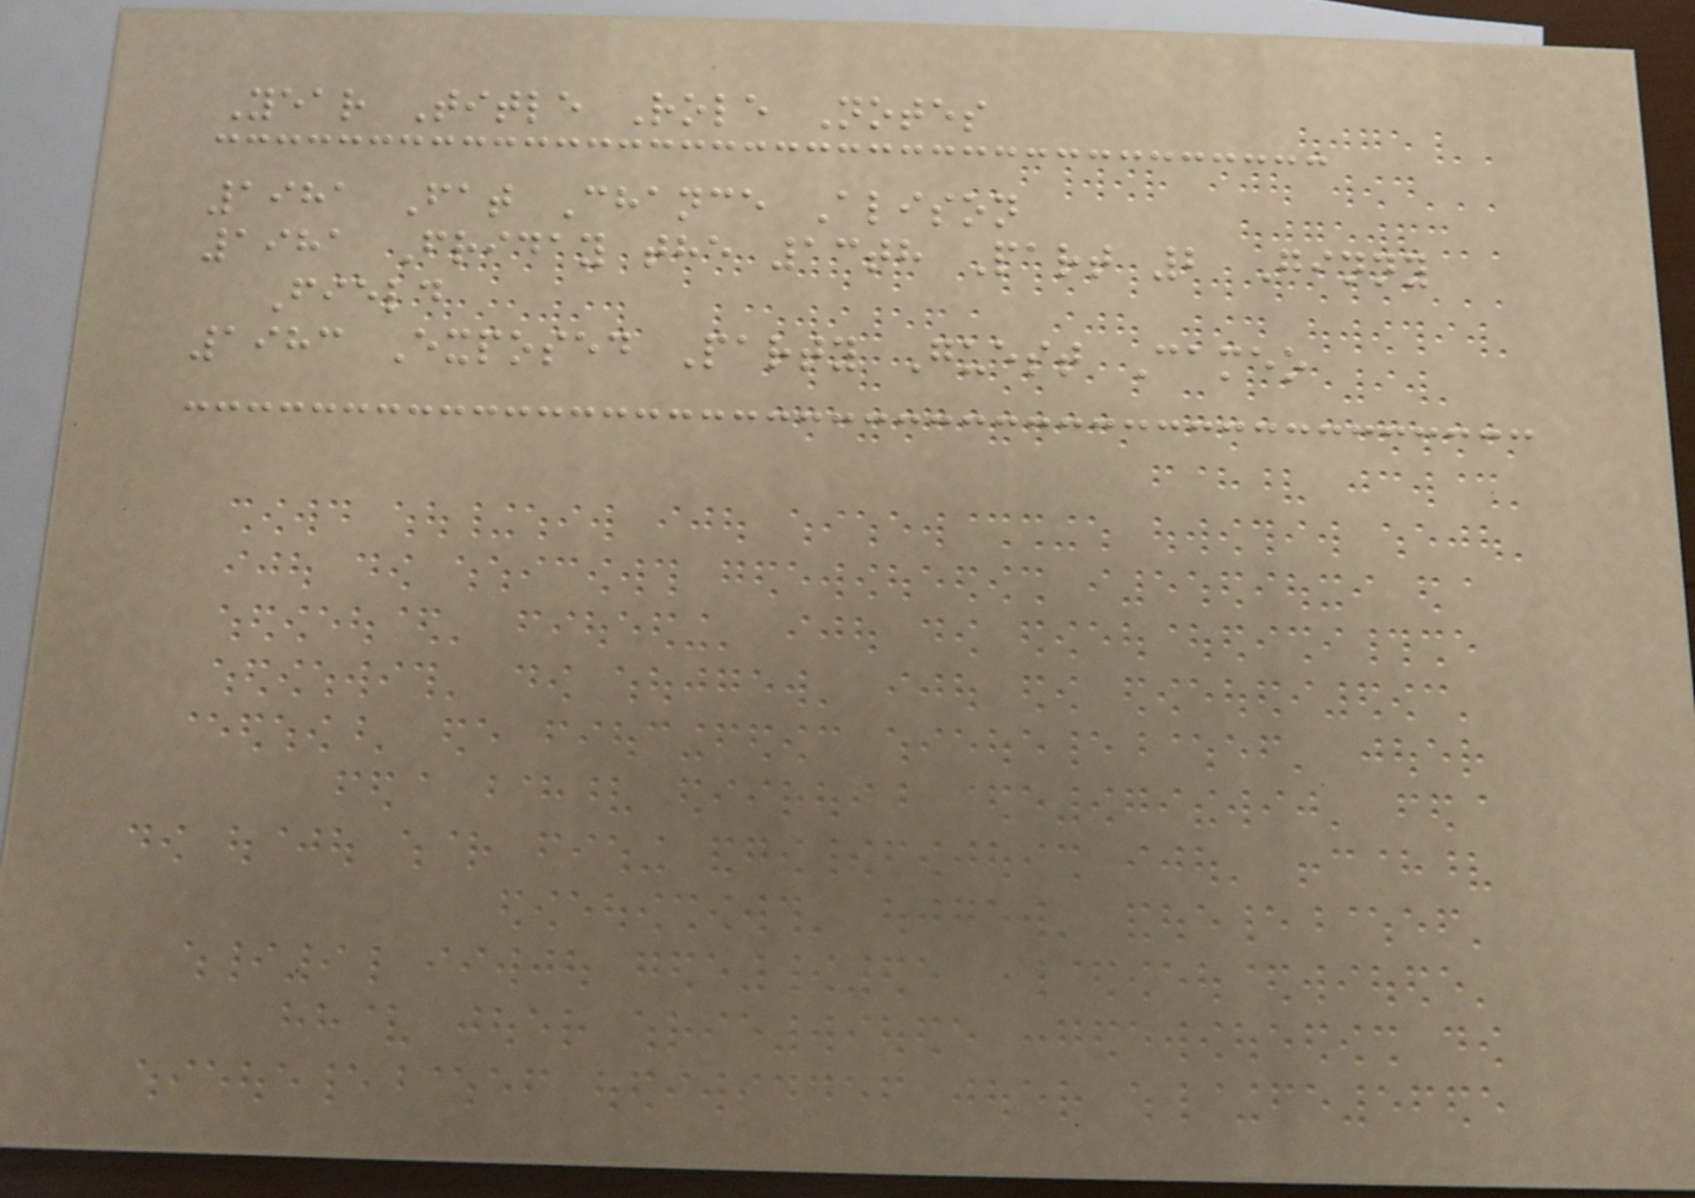Year Title Role Notes
1981 Fat Chance Alison
1981 Friday the 13th Part 2 Ginny
Field
1983 Exposed Party Guest Cameo
